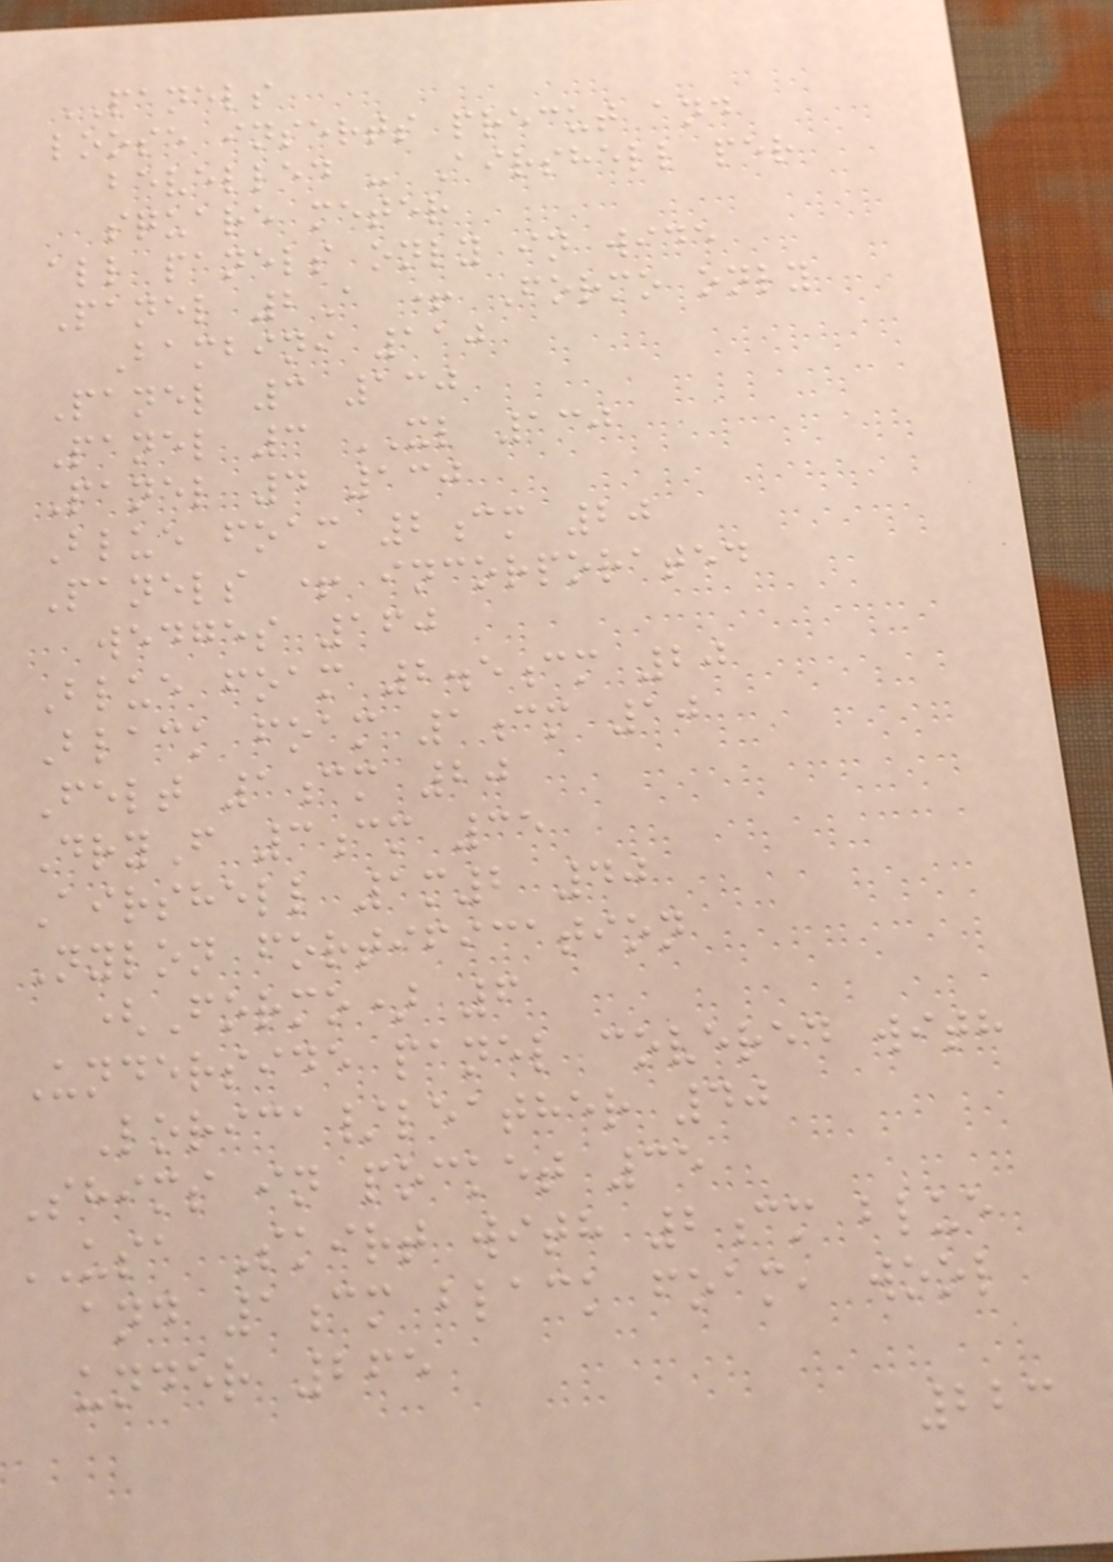PANELS
loose inserts precut and
bevelled - Airshell per
square meter
all panels only in wide
Panel 2A + Formo only
Bambini 110
Panel 3 130
Panel 3 XL 130
Panel 4 130
Blue foam 2cm 20
Panels + incorporated
wedges 160
Blue foam 2.5cm 20
Black foam 1cm 10
Felt 1cm 20
DryF 3cm 35
Airshell 1m2 40
Nylon fortification
(Formo) 6
Underside panel covered with
Lorica/leather 40
Shims in pocket 35
USA Skirt with 2cm blue
and 1cm black foam, wool
under 265
223
